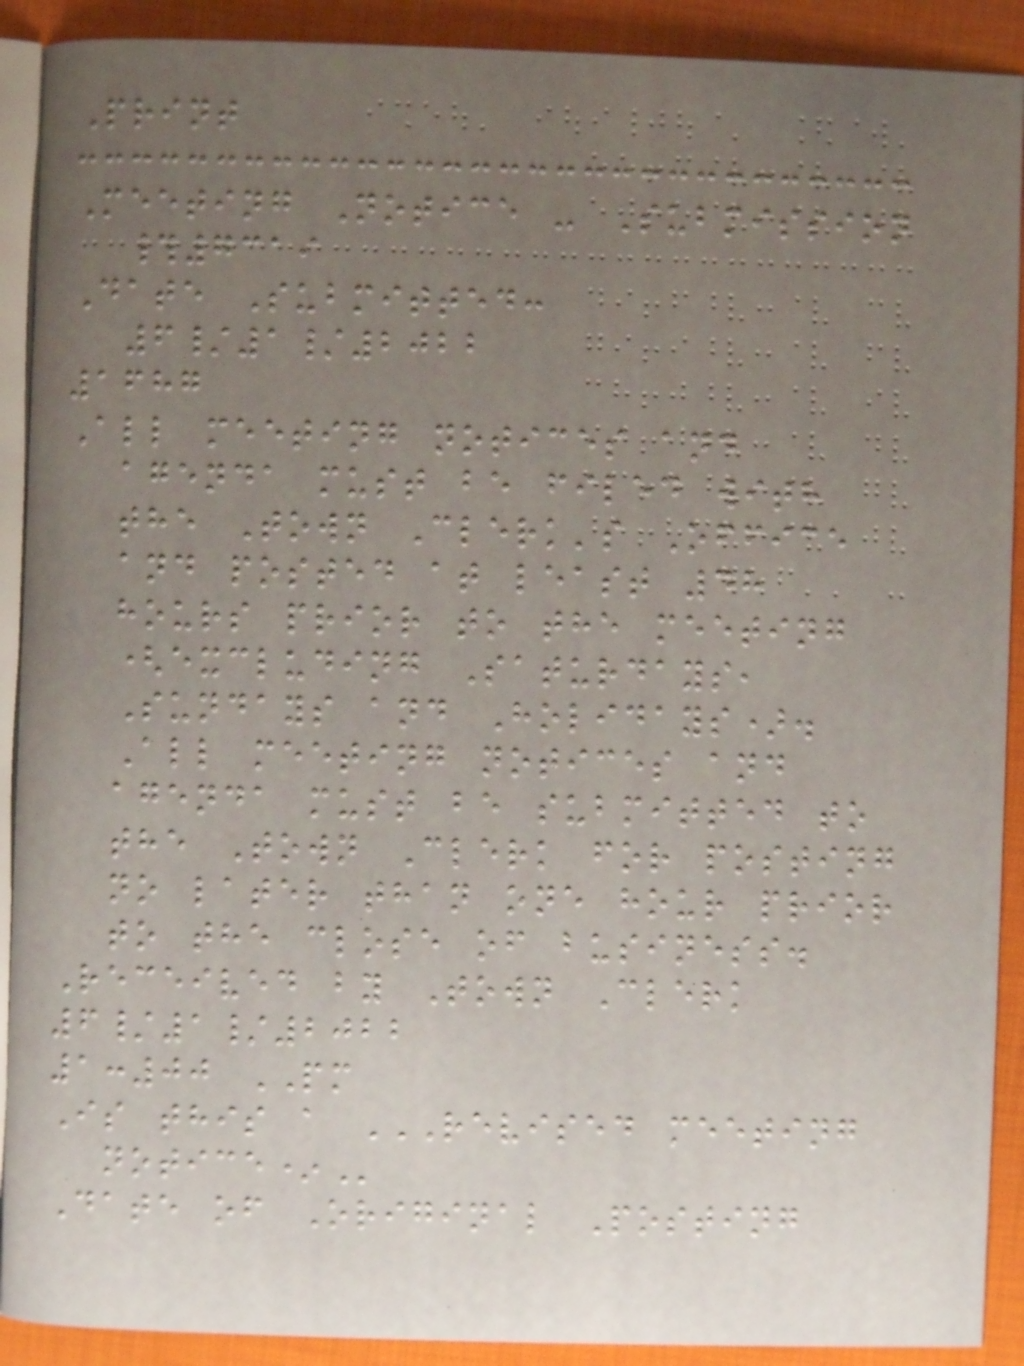Print
Meeting Notice - Submission
#7319
Date Submitted:
6/1/2022
1687
All meeting notices and
agenda must be filed with
the Town Clerk's Office
and posted at least 48
hours prior to the meeting
(excluding Saturdays,
Sundays and Holidays).
All meeting notices and
agenda must be submitted to
the Town Clerk for posting
no later than one hour prior
to the close of business.
Received by Town Clerk
6/1/2022
1:00 PM
Is this a REVISED MEETING
NOTICE*
Date of Original Posting
